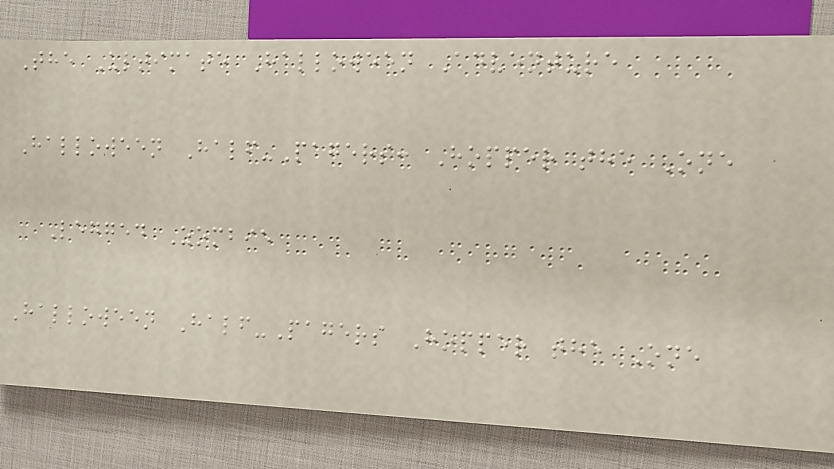The Ultimate Halloween Adventure
Halloween Half-Pagers: Hopper the One
Legged Zombie
Halloween Half-Pagers Hopper the One
